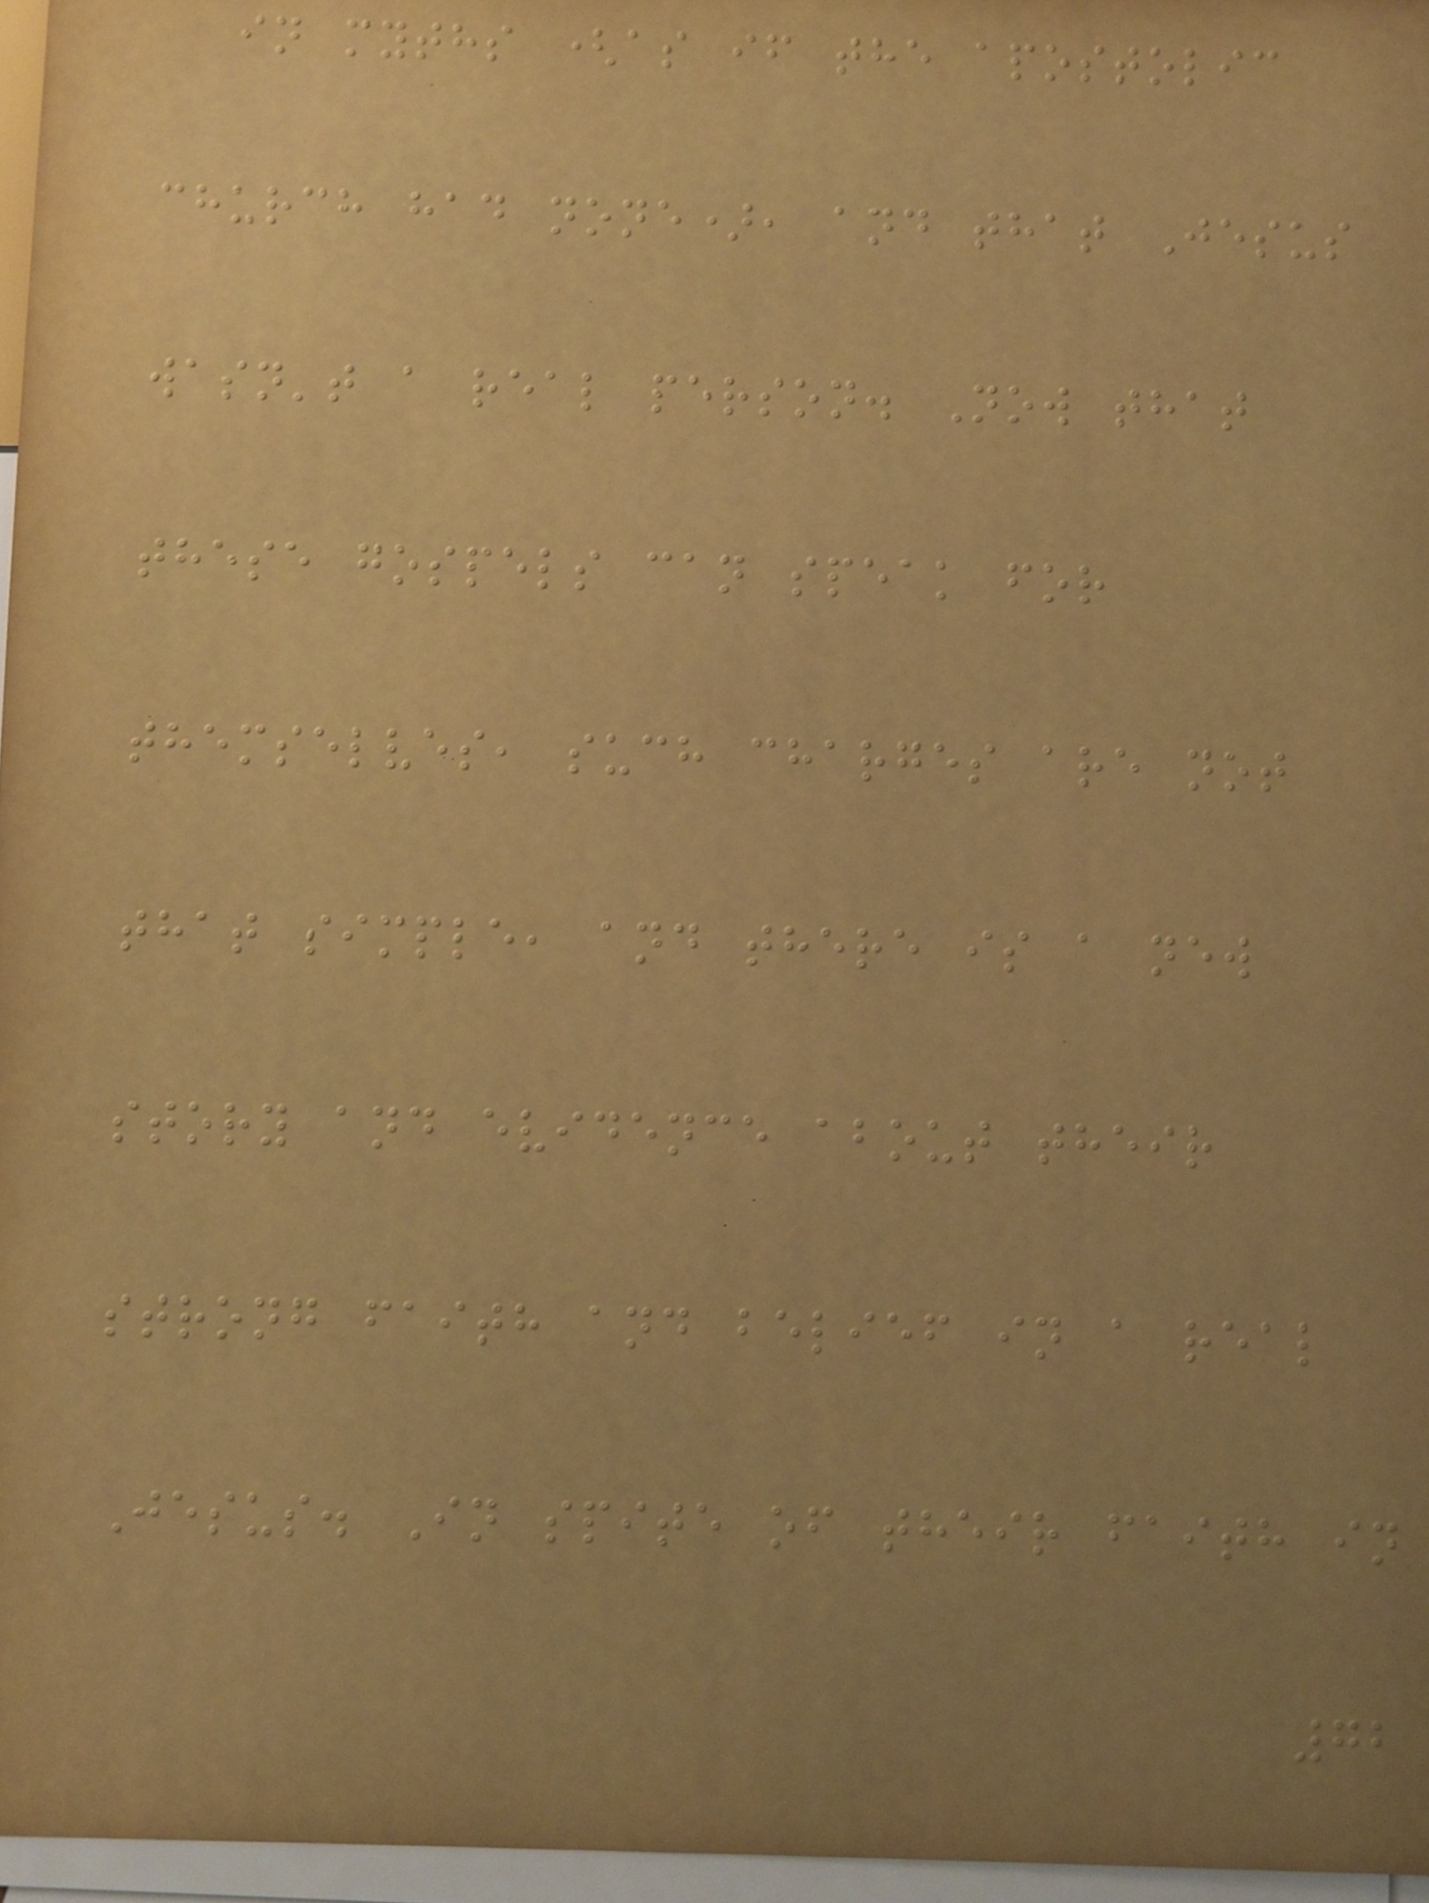in myths (as if the apostolic
church had none), and that Jesus
wasn't a real person. Now that
these gospels can speak for
themselves, such charges are not
that simple, and there is a new
story and evidence about their
strong faith and belief in a real
Jesus. In spite of their faith in
72
